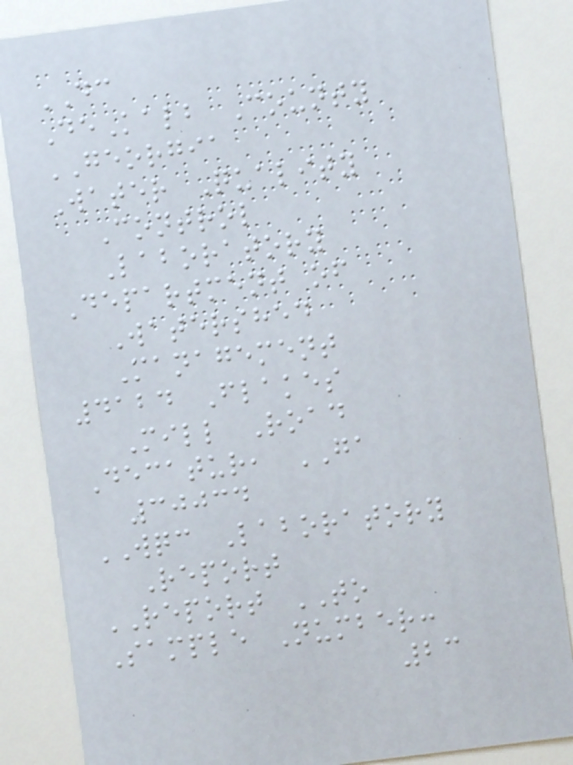DC
DeKalb County
GEORGIA
Water Quality
Control
Laboratory
Department of
Watershed
Management
4124 Flakes
Mill Road
Decatur, GA
30034
WQC Laboratory
Report
REPORT TO
Sample Number:
23
